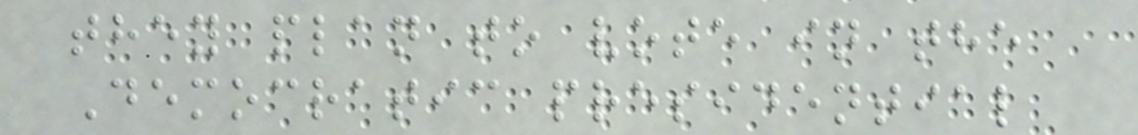they plan to vote in the
Democratic presidential
